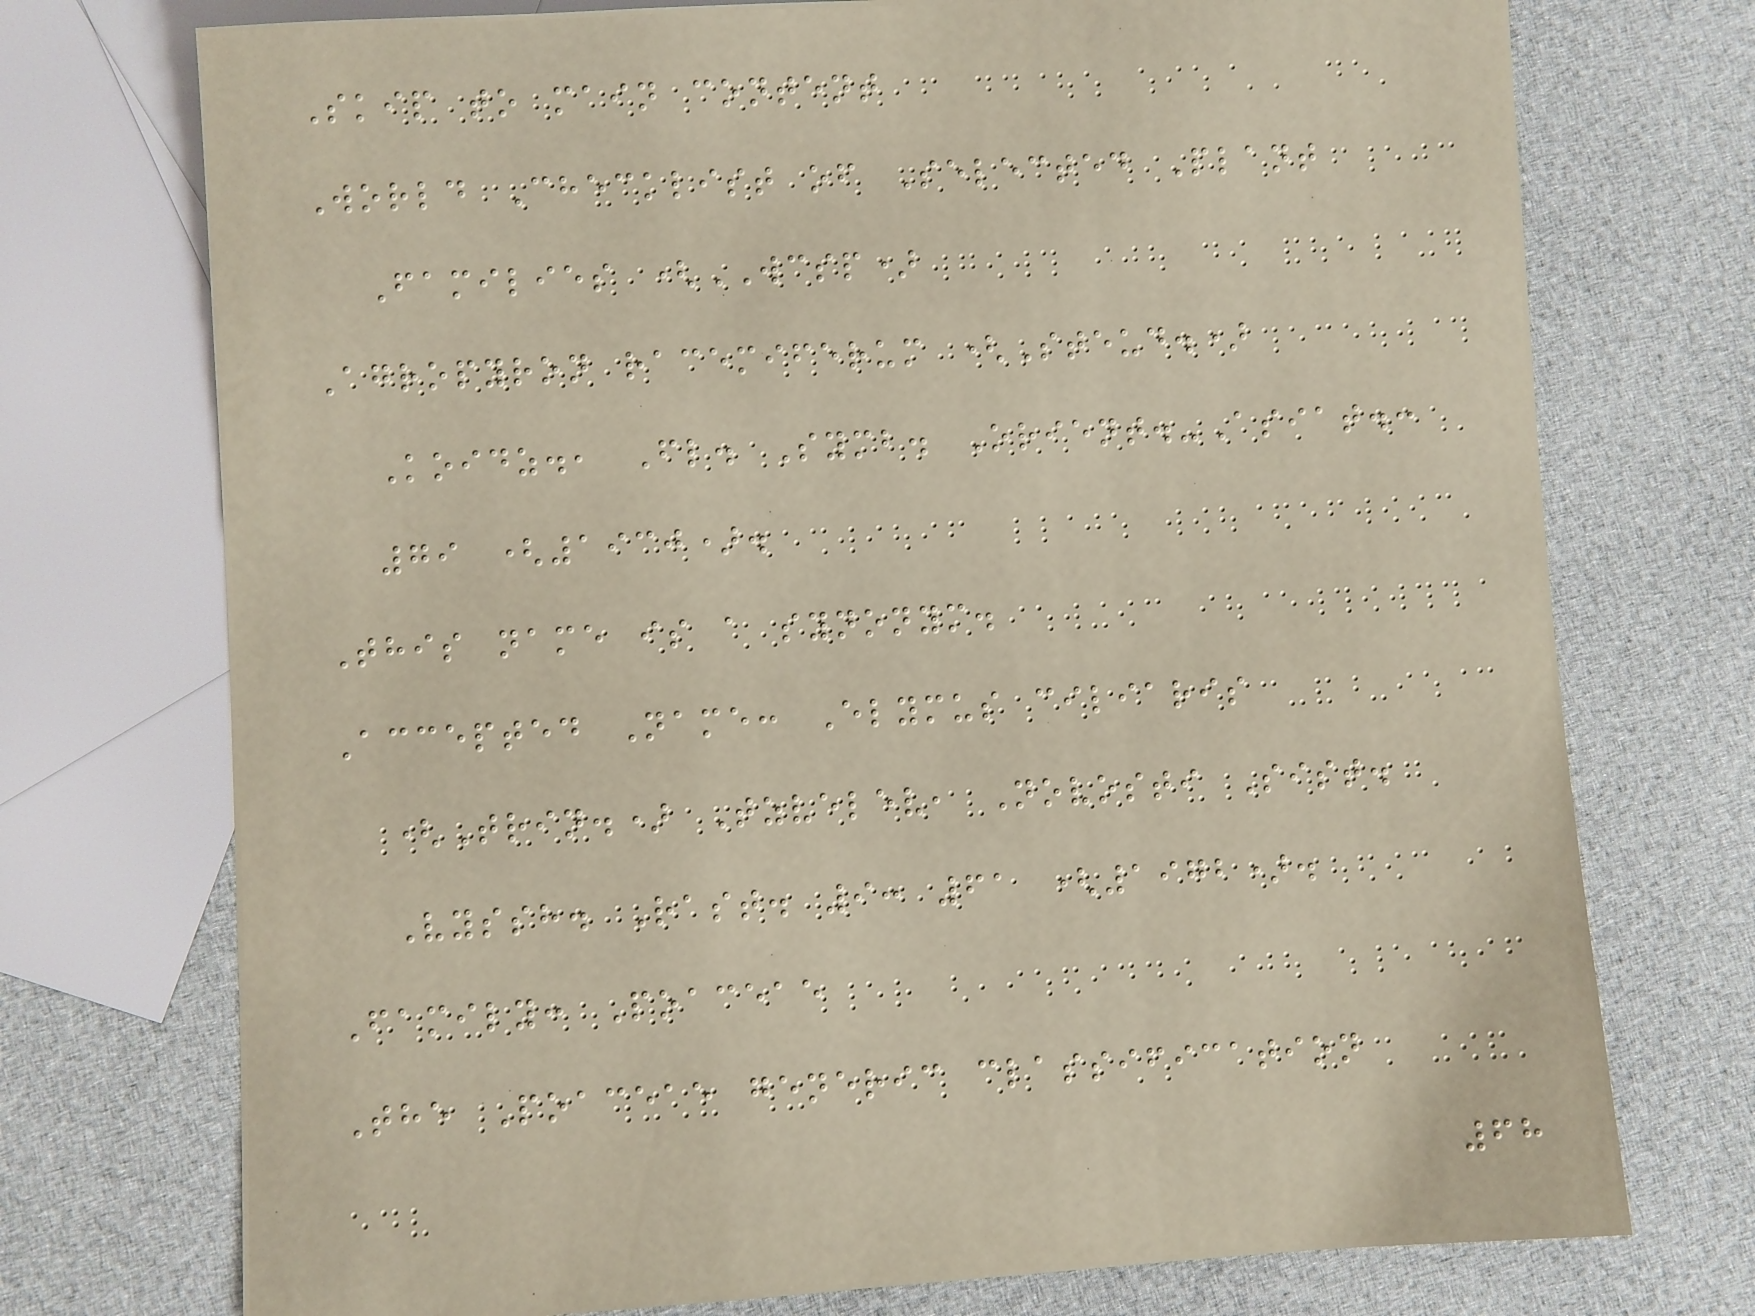Skip to main content
World Checklist of Selected Plant
Families (WCSP)
Agropyron racemiferum (Steud.)
Koidz., Fl. Symb. Orient.-Asiat.:
79 (1930).
This name is a synonym.
Accepted Name: Elymus ciliaris
(Trin.) Tzvelev, Novosti Sist.
Vyssh. Rast. 9: 61 (1972).
Family: Poaceae
The Poaceae generic classification
68
